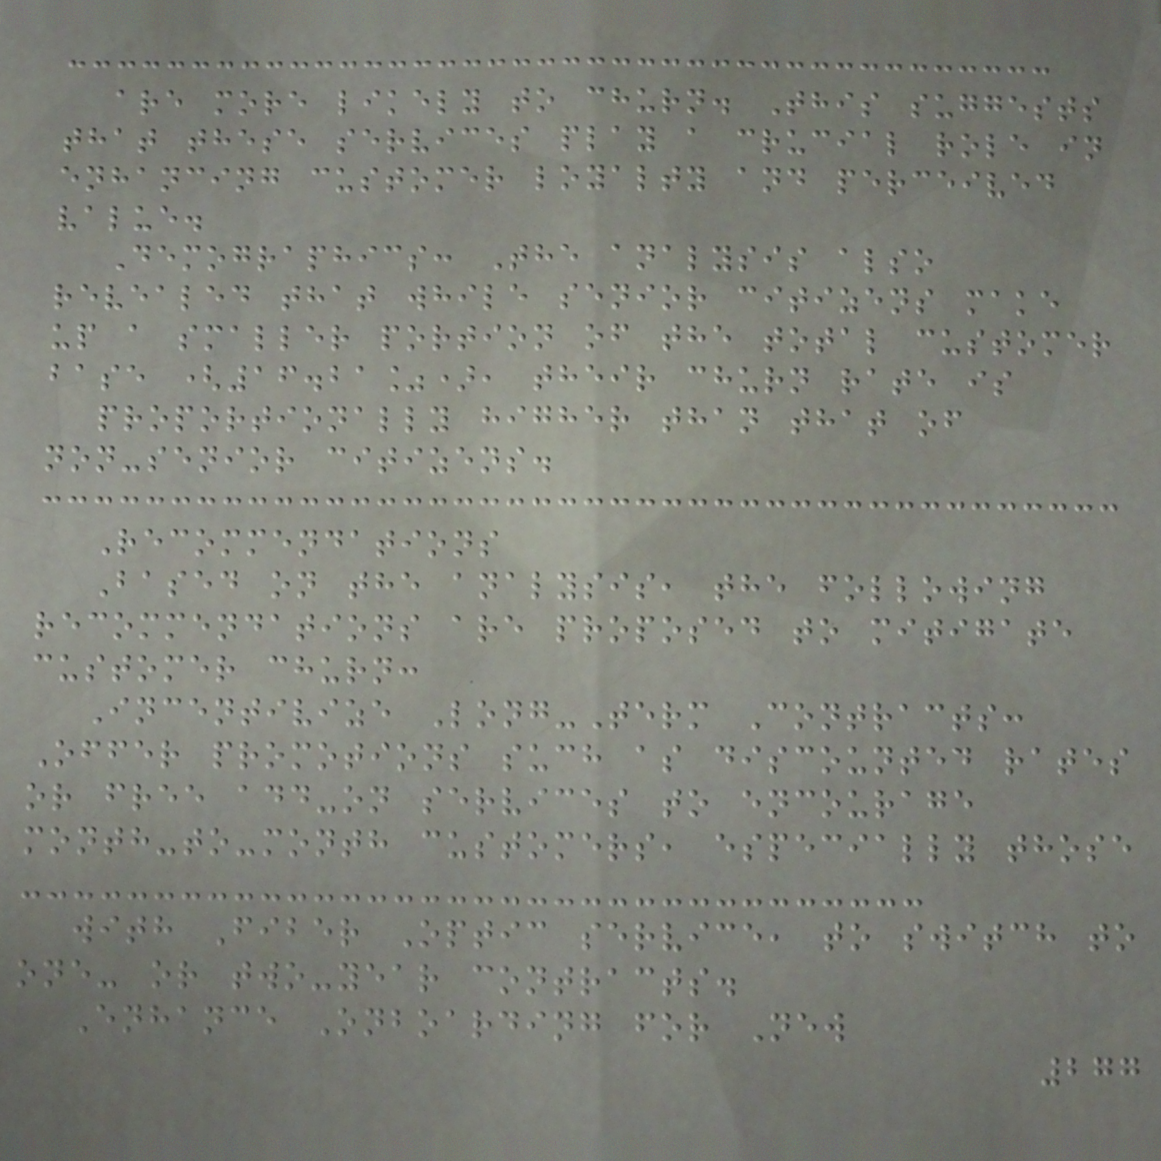are more likely to churn. This suggests
that these services play a crucial role in
enhancing customer loyalty and perceived
value.
Demographics: The analysis also
revealed that while senior citizens make
up a smaller portion of the total customer
base (16.21%), their churn rate is
proportionally higher than that of
non-senior citizens.
Recommendations
Based on the analysis, the following
recommendations are proposed to mitigate
customer churn:
Incentivize Long-Term Contracts:
Offer promotions such as discounted rates
or free add-on services to encourage
month-to-month customers, especially those
with Fiber Optic service, to switch to
one- or two-year contracts.
Enhance Onboarding for New
277
